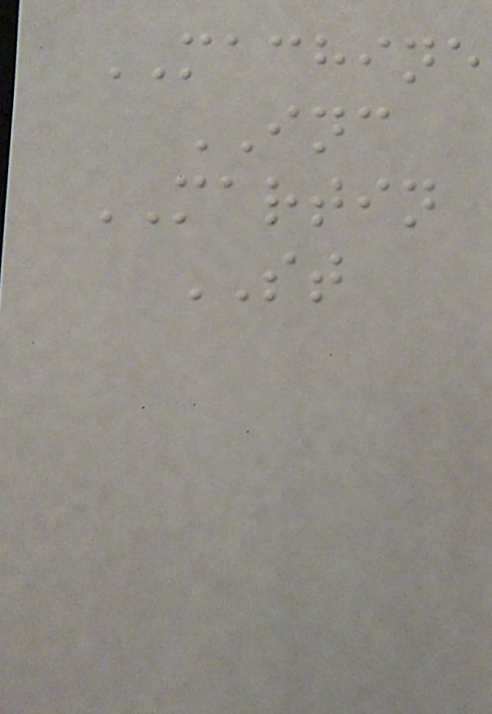MACHINE
INC
MARTIN
ST
